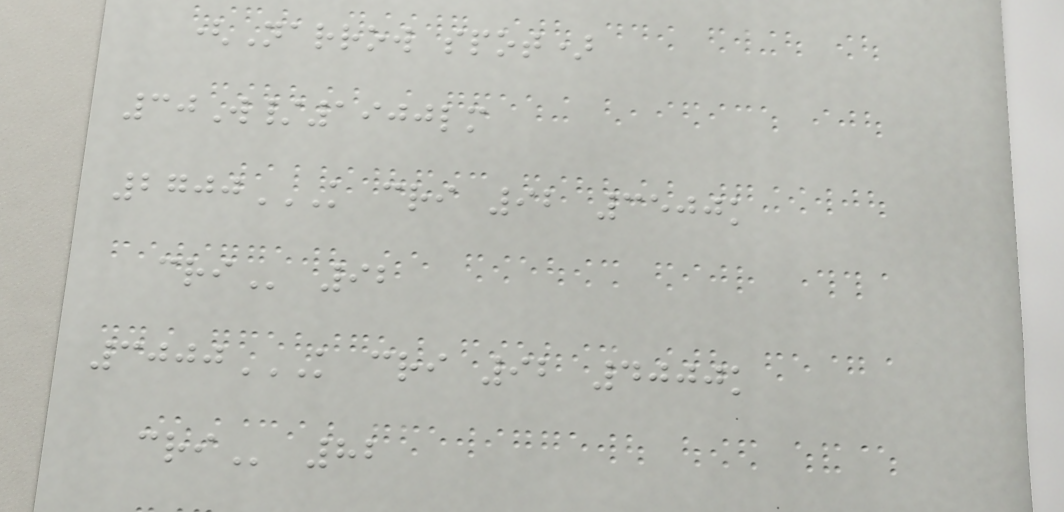(Narrow spot)
30W/1900lm
2700K CRI 92 3500K
CRI 92
3000K CRI 92 4000K
CRI 82
